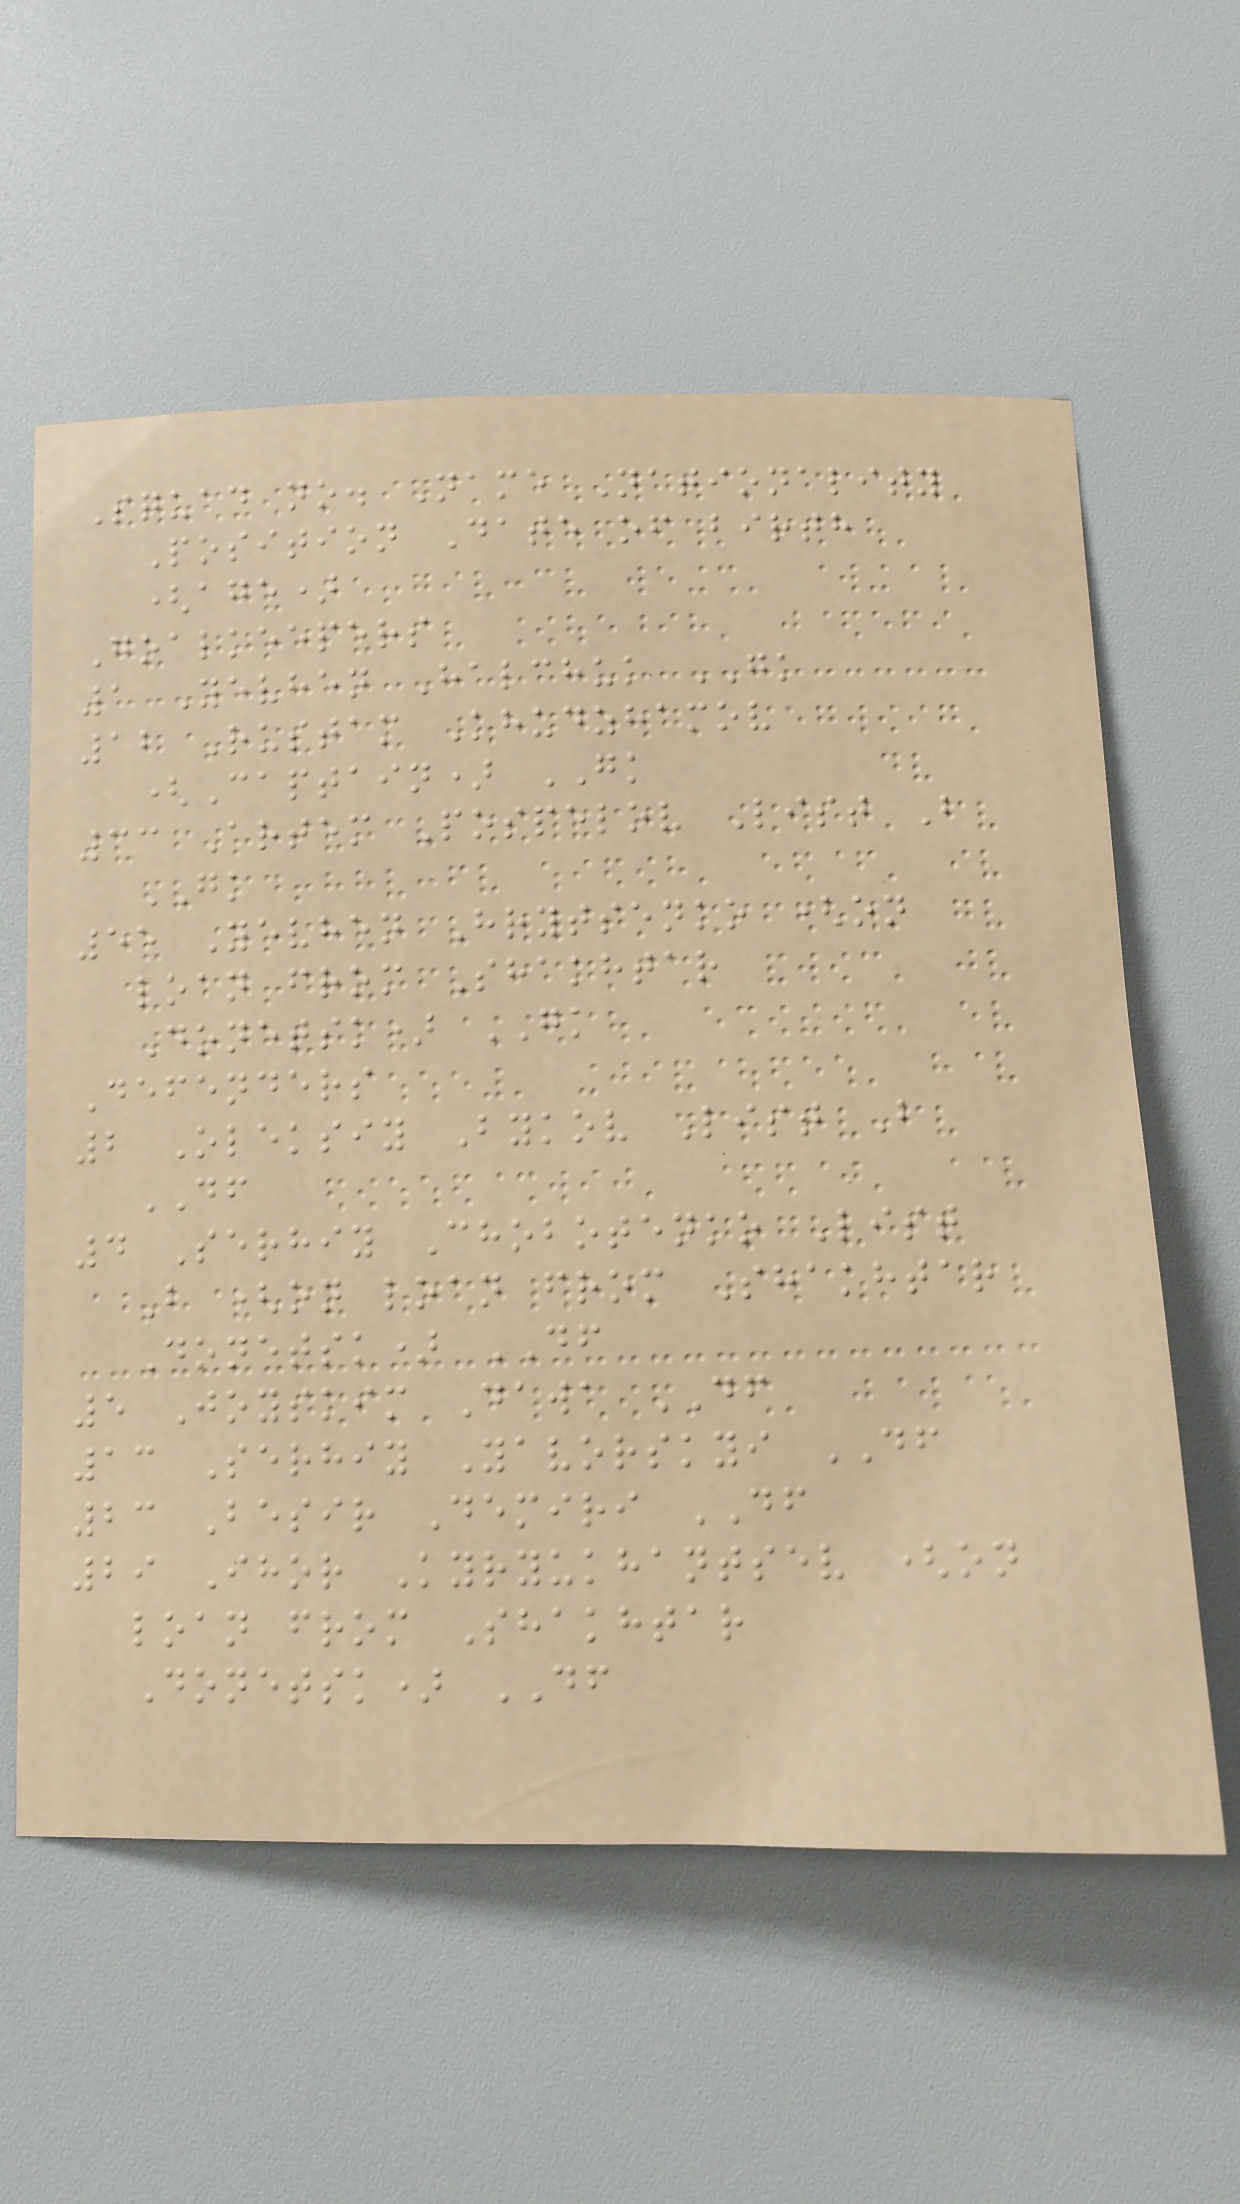Squad no. Name Nationality
Position Date of birth
(age)
Goalkeepers
1 Yevhen Halchuk GK
12 Rustam Khudzhamov
(Captain) GK
33 Artem Pospelov List B
GK
55 Yevhen Hrytsenko (on
loan from Shakhtar
Donetsk) GK
Defenders
2 Oleksiy Bykov List B
DF
4 Serhiy Chobotenko List
B (on loan from Shakhtar
Donetsk) DF
5 Joyskim Dawa DF
13 Serhiy Yavorskyi DF
23 Besir Demiri DF
29 Ihor Kyryukhantsev (on
loan from Shakhtar
Donetsk) DF
